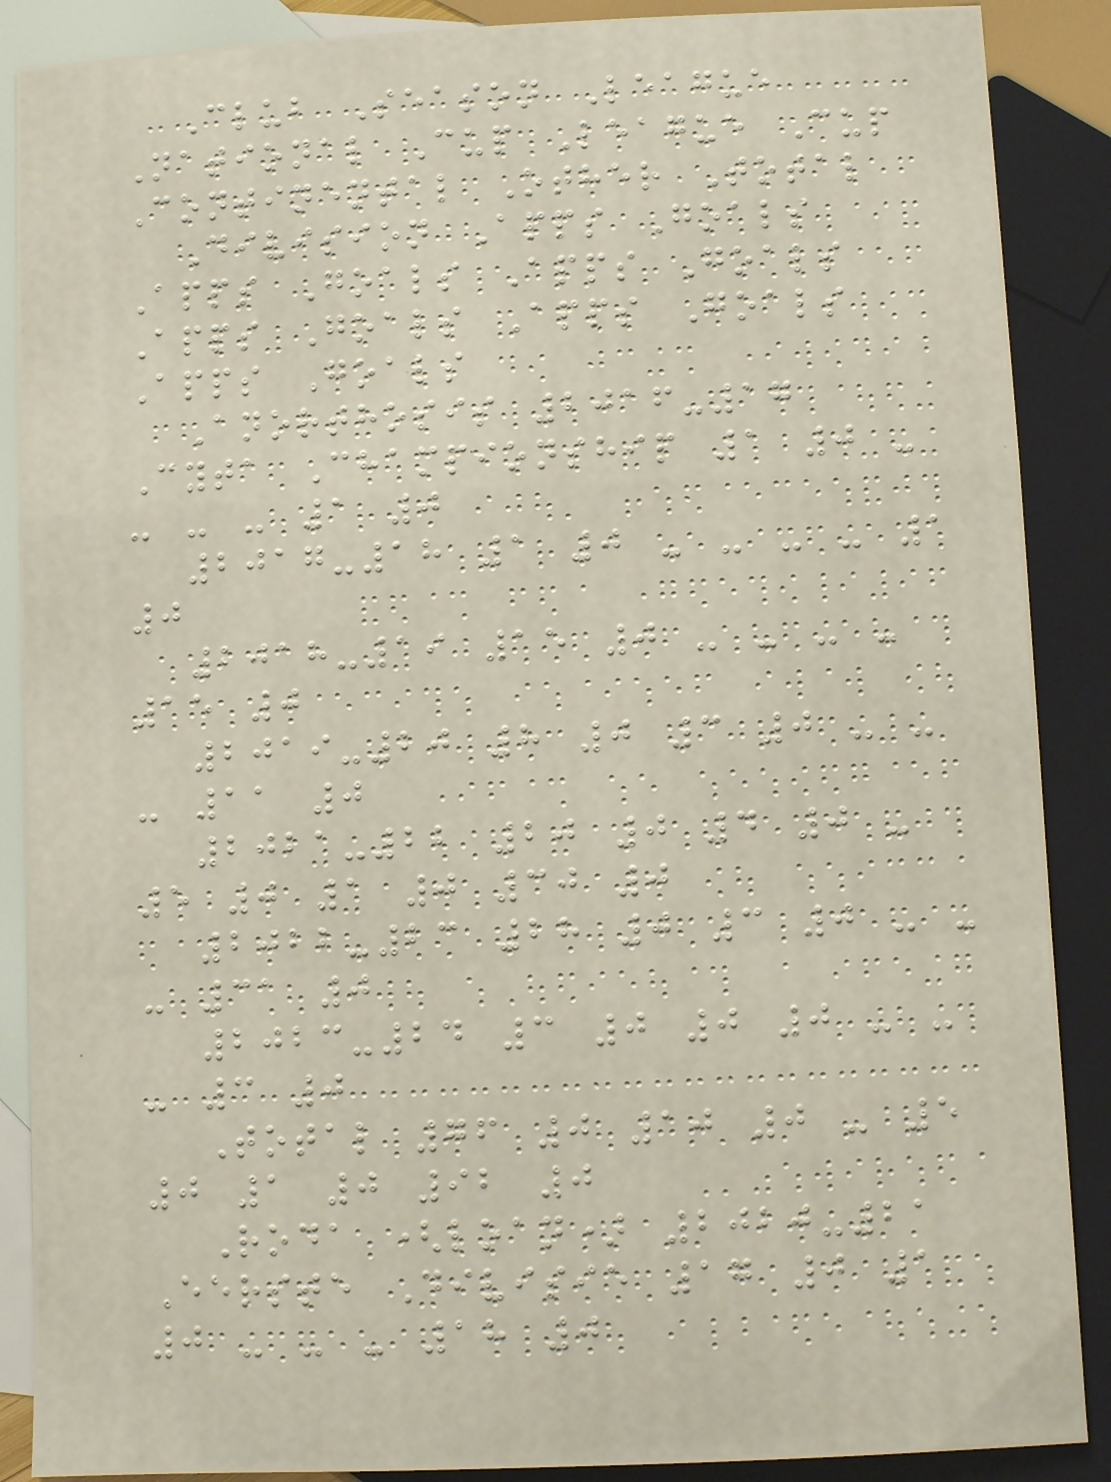Club Season League
National Cup League Cup
Continental Other Total
Division Apps Goals
Apps Goals Apps Goals
Apps Goals Apps Goals
Apps Goals
Anorthosis 2016-17
Cyta Championship 1 0 -
- - - 1 0
2017-18 1 0 - - - - 1
0
2018-19 15 0 - - - -
15 0
2019-20 8 0 3 0 - -
- 11 0
2021-22 20 0 4 0 -
5 0 1 0 30 0
2022-23 28 0 3 0 - -
- 31 0
2023-24 3 0 0 0 - -
- 3 0
Total 76 0 10 0 - 5
0 1 0 92 0
Roda (loan) 2020-21
Eerste Divisie 17 0 1
0 - - - 18 0
